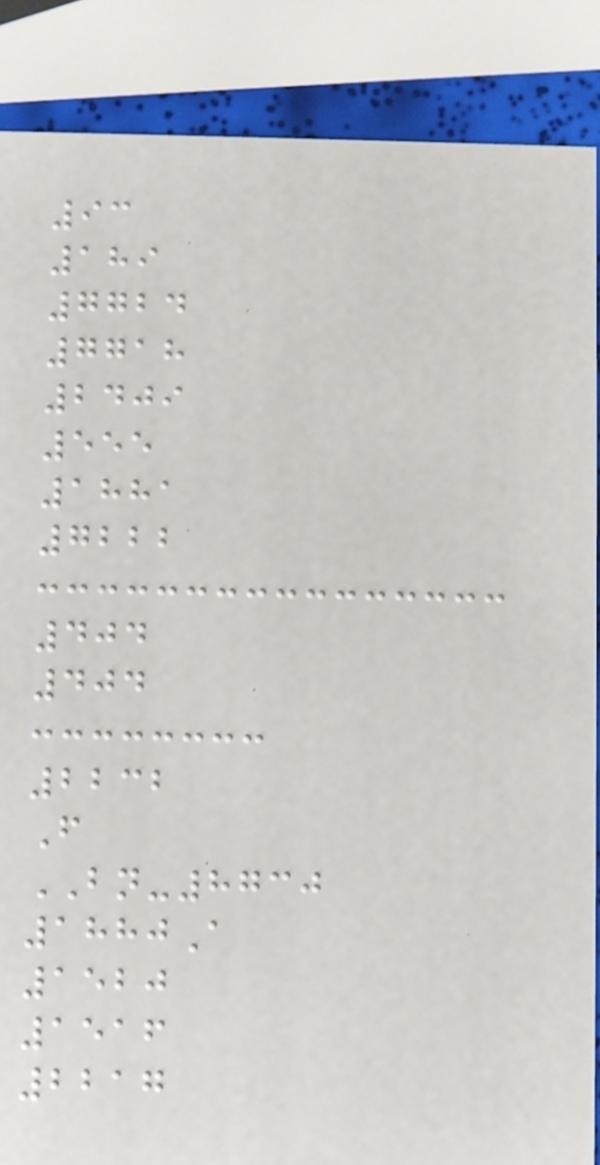93
189
7724
7718
2409
555
1881
7222
404
404
2232
F
BN-8730
1880A
1520
1516
2217
